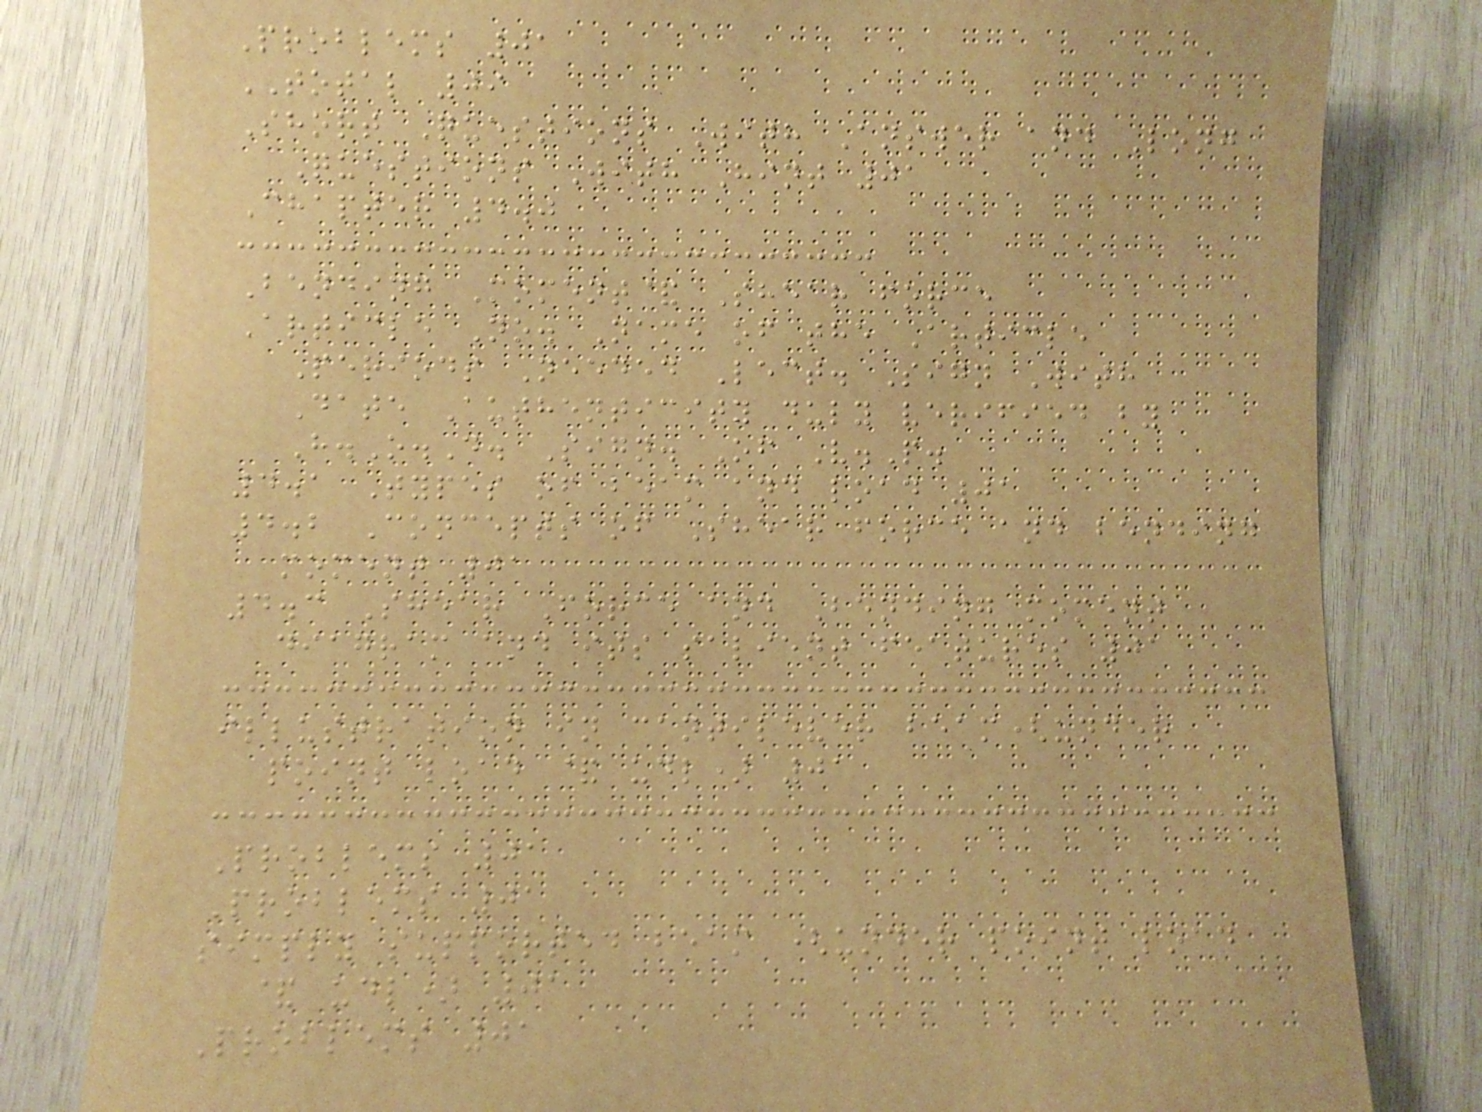Problems 01
TOTAL 09
Short Questions With Answer and Long
Questions With Hint 01
Chapter 4.0
Bending Moment& Shear force
Article No. Name of the Article
Periods Needed Lect. Sign With
Date Authenticity duly verified by
H.O.D. Sign. Of V.P.
4.1 Types of beam and load 01
4.2 Concepts of Shear force and bending
moment 01
4.3 Shear Force and Bending moment
diagram and its salient features 01
illustration in cantilever beam(under
point load & udl) 01
Problems 01
Problems 01
simply supported beam (under point load
& udl) 01
Problems 01
